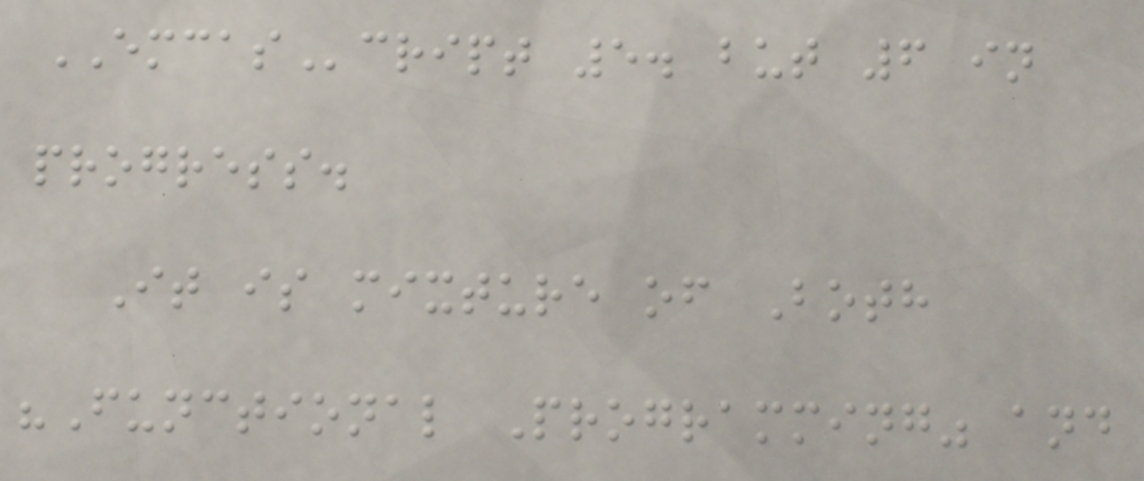EMCAScript 5. but 6 in
progress.
It is mixture of Both
"Functional Programming" and
